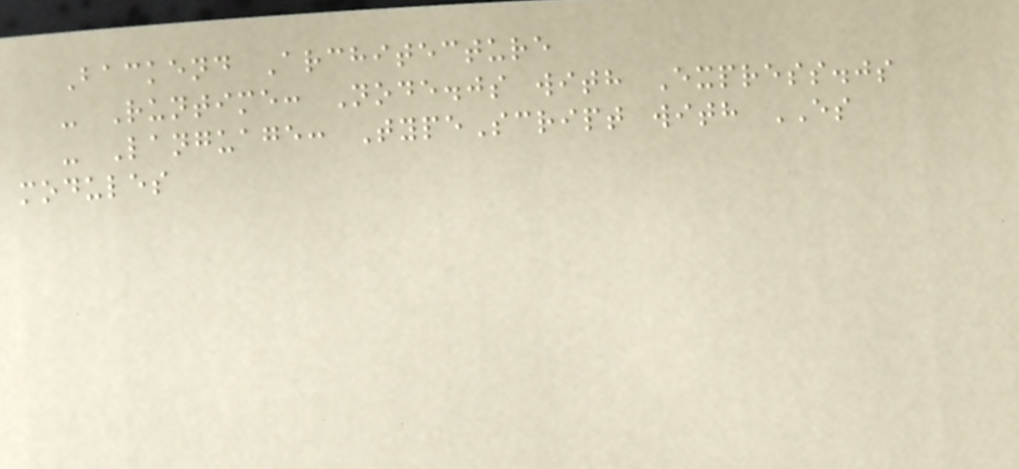Backend Architecture
- Runtime: Node.js with Express.js
- Language: TypeScript with ES
modules
